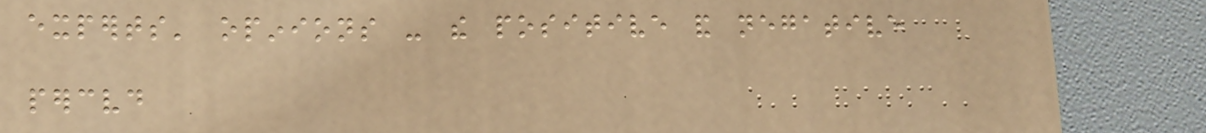experts' opinions - the positive and negative
perceived
